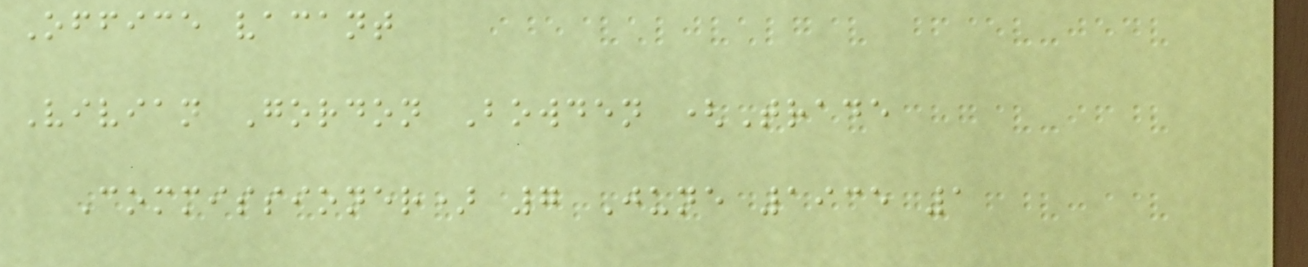Office vacant
Vivian Gordon Bowden (Trade
Commissioner) 7 June 1935 1
